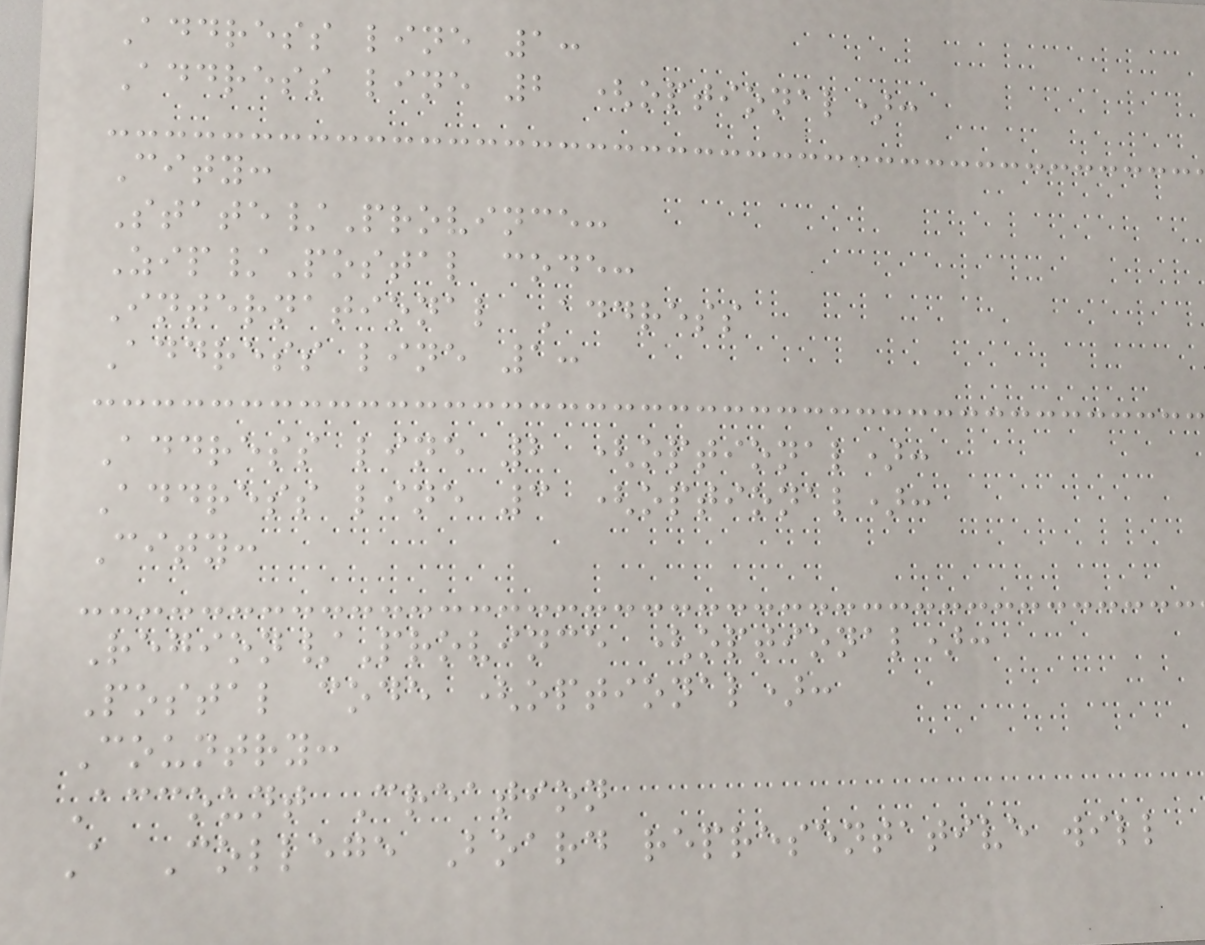Address line 1:
Address line 2 (optional):
City:
State/Province:
Zip/Postal code:
International Address
Address line 1:
Address line 2 (optional):
Address line 3 (optional):
City:
Region/Province (optional):
Postal code (optional):
Country:
Account Creation
A College Board representative will
